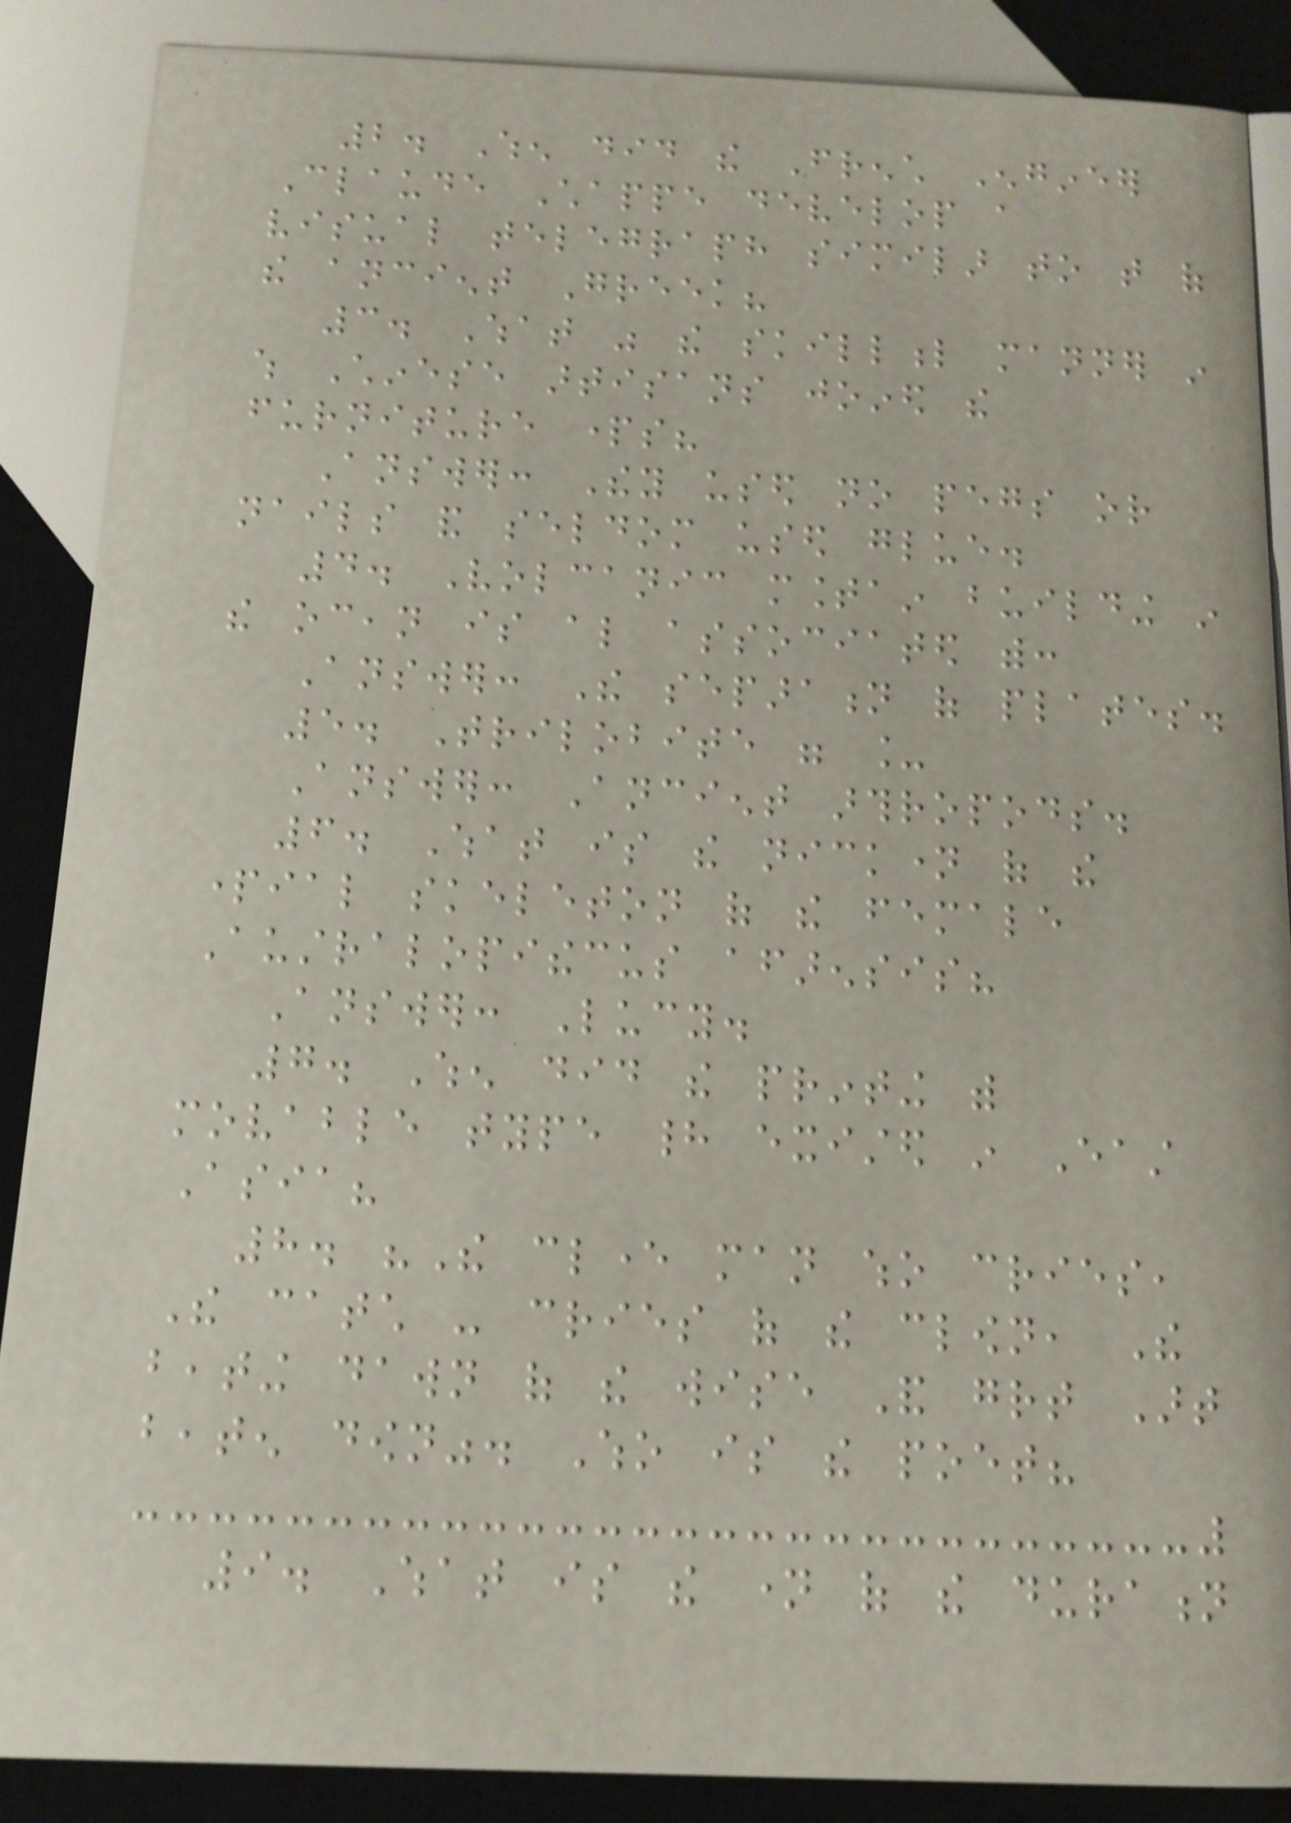2. When did the French Engineer
Claude Chappe develop a
visual telegraph similar to that of
the ancient Greek?
3. What was the skillful manner in
which Chinese artisans joined the
furniture parts?
Answer: They used no pegs or
nails and seldom used glue.
4. Volcanic mountain building in
the ocean is also associated with:
Answer: The separation of plates.
5. Trilobite were _
Answer: Ancient arthropods.
6. What is the nickname of the
partial skeleton of the female
Australopithecus afarensis?
Answer: Lucy.
7. When did the printing with
movable type had existed in East
Asia?
8. "The clever man who cries,
The catch - cries of the clown, The
beating dawn of the wise And great Art
beaten down". Who is the poet?
9. What is the name of the duration
